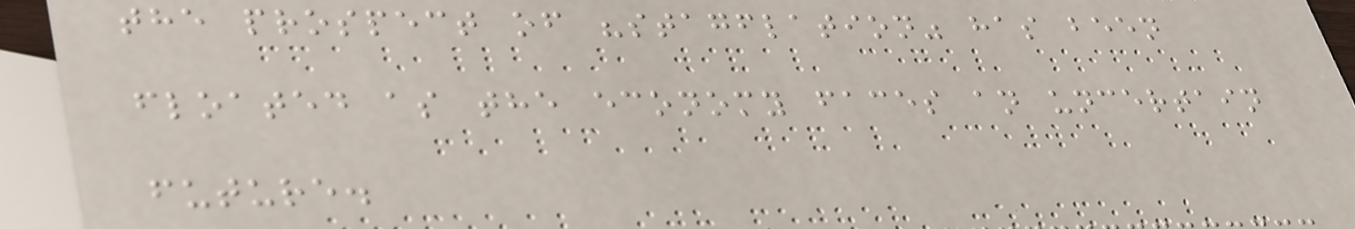the prospect of "stagflation" has been
floated as the economy faces an uncertain
future.
